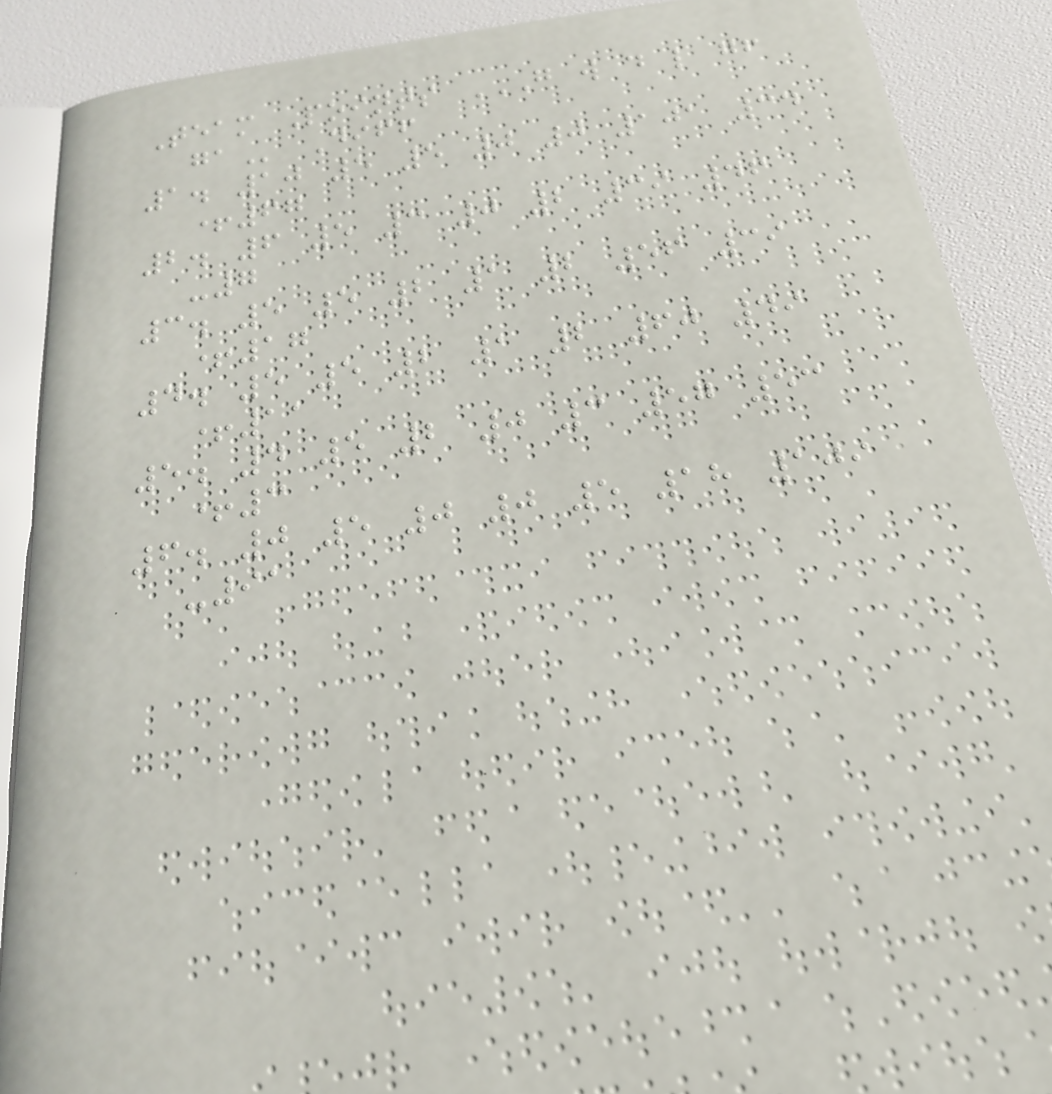Team Points G W D L GF
GA Diff
1. 10 5 5 0 0 101 34
+67
2. 6 5 3 0 2 39 46
-7
3. 5 5 2 1 2 56 39
+17
4. 5 5 2 1 2 60 49
+11
5. 4 5 2 0 3 57 53
+3
6. 0 5 0 0 5 18 109
-91
